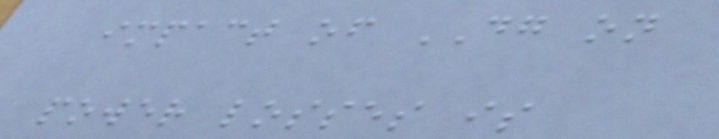impact of DG on
power losses is
